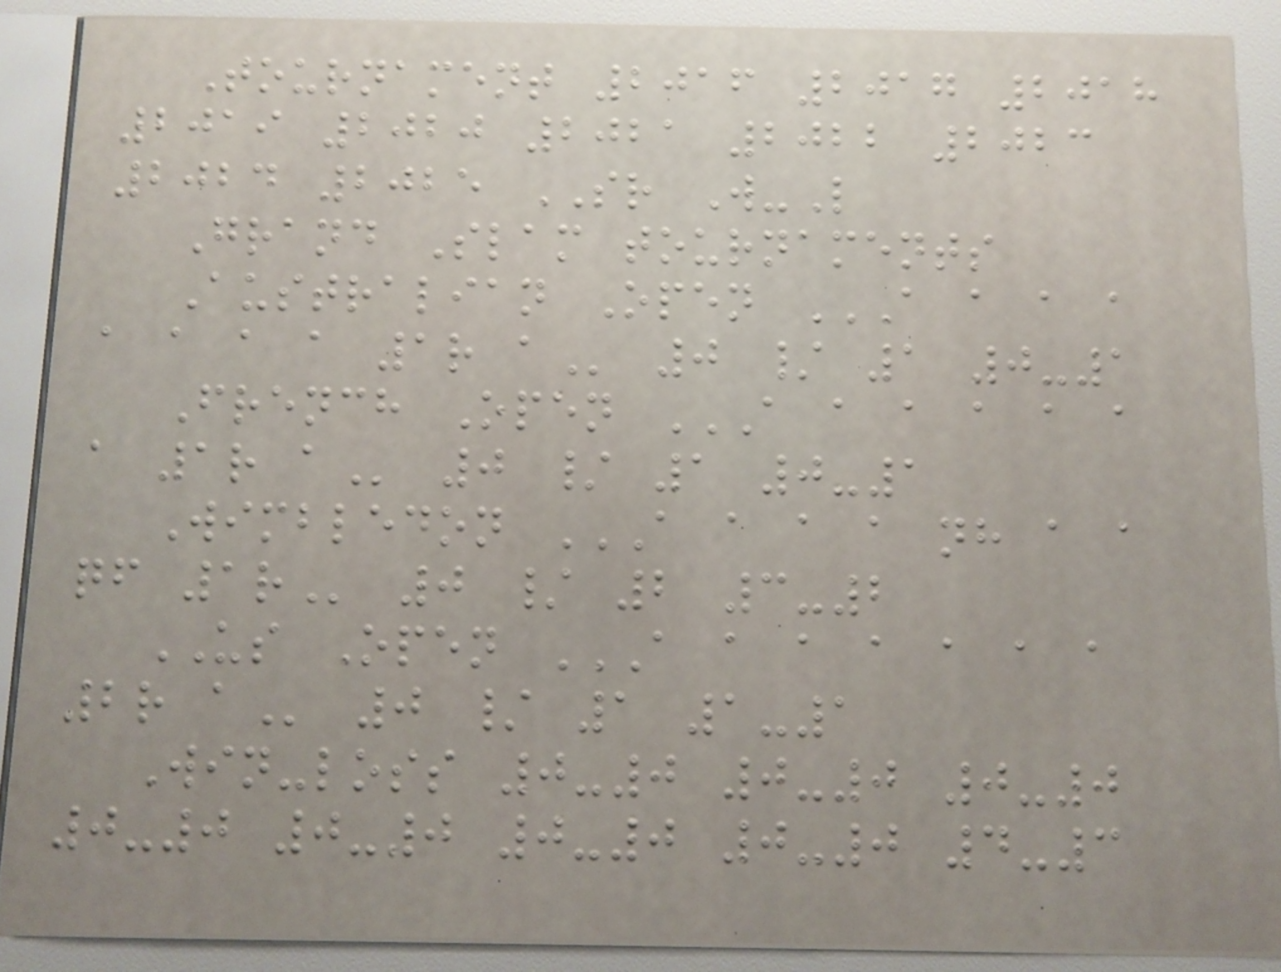Tournament 2016 2017 2018
2019 2020 2021 2022 2023
2024 2025 SR W-L
Grand Slam tournaments
Australian Open A A A A
A A A A 1R A 0 / 1 0-1
French Open A A A A A A
A 1R A 0 / 1 0-1
Wimbledon A A A A NH A A
QF 1R 0 / 2 3-2
US Open A A A A A A A
2R A 0 / 1 1-1
Win-loss 0-0 0-0 0-0
0-0 0-0 0-0 0-0 4-3
